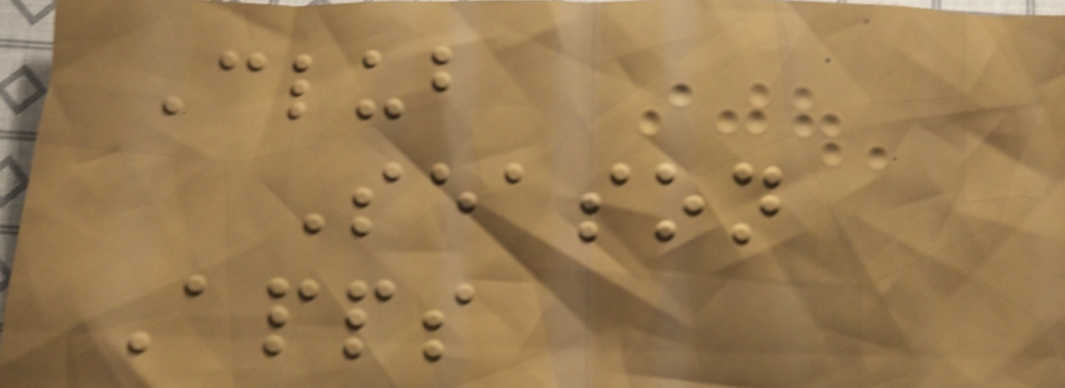Club
Season
Apps
